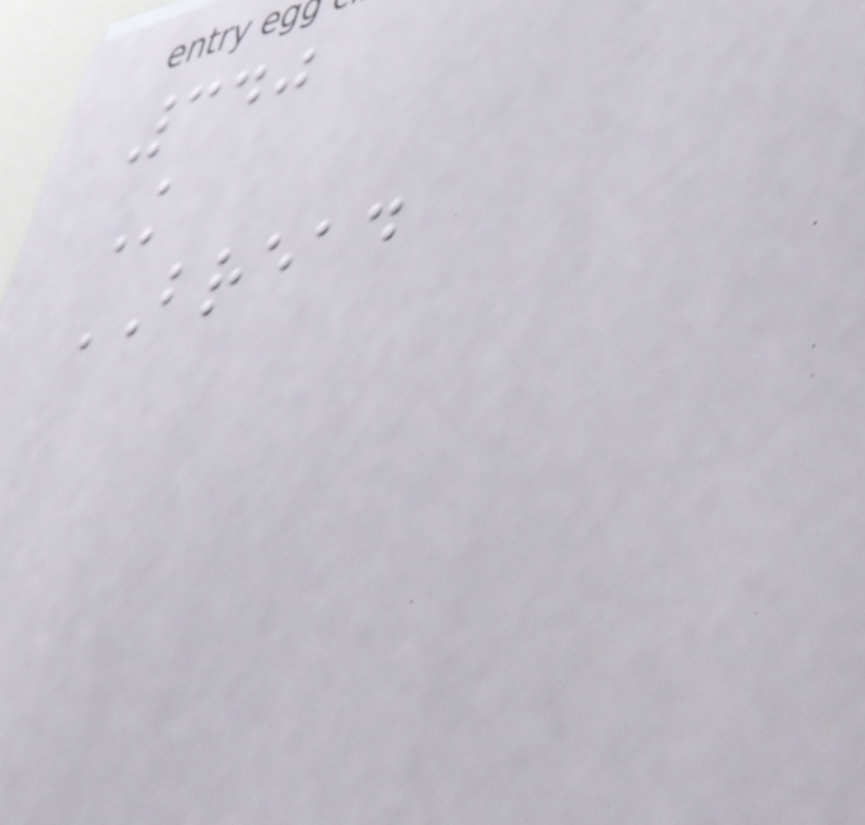340
K
BREAD
